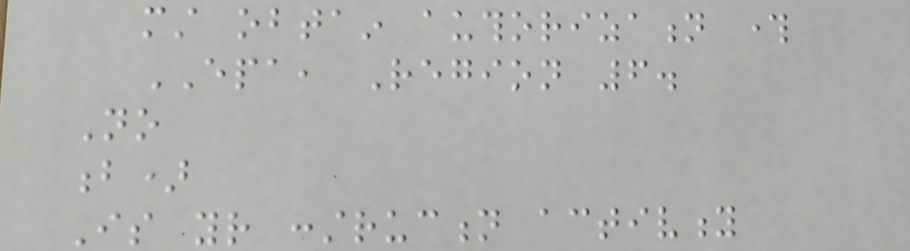must obtain authorization through
EPA, Region 6.
No
b)
Is your construction activity
